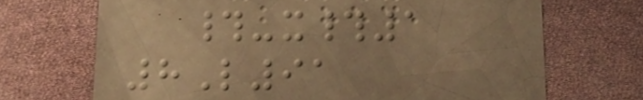#-x#1
8L91
